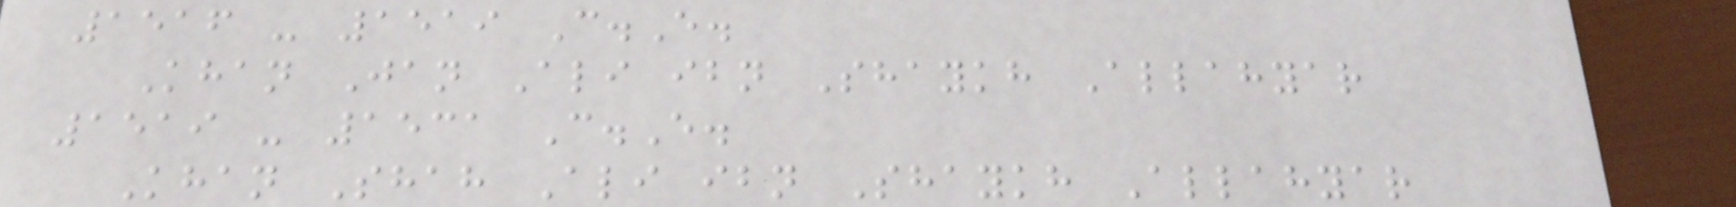1516 - 1519 C.E.
Khan Jan Ali ibn Shaykh Allahyar
1519 - 1531 C.E.
Khan Shah Ali ibn Shaykh Allahyar
